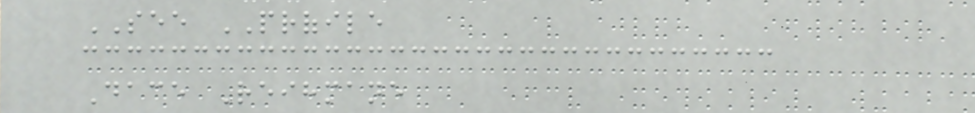SEE PROFILE
Dace Reihmane
